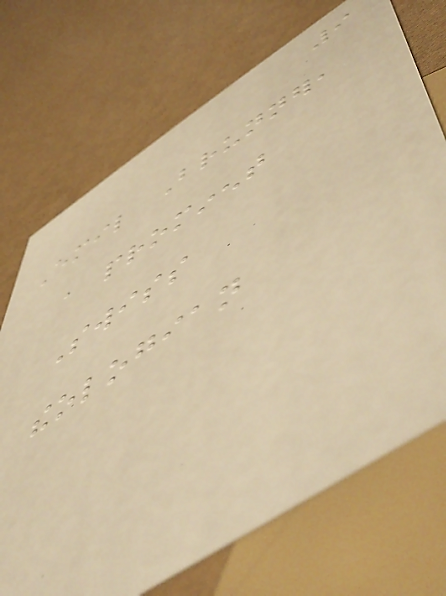9
Emil Brunner,
a prominent
Swiss
theologian
